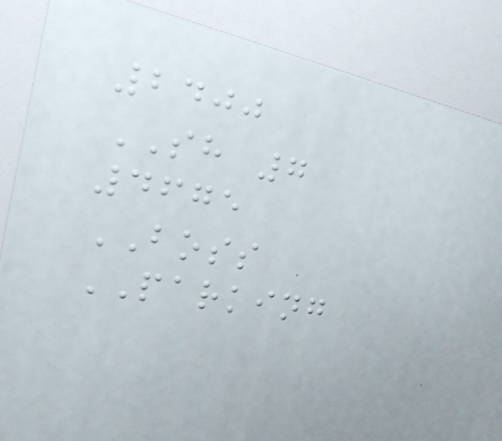2400
SH 7
4675
BOSS
PARKING
